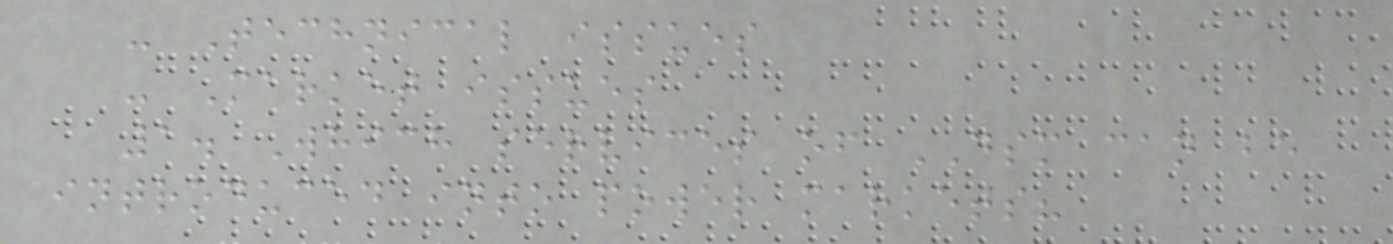- Technical issues
- Market issues
1. Which services of DSM can be
introduced into power markets?
